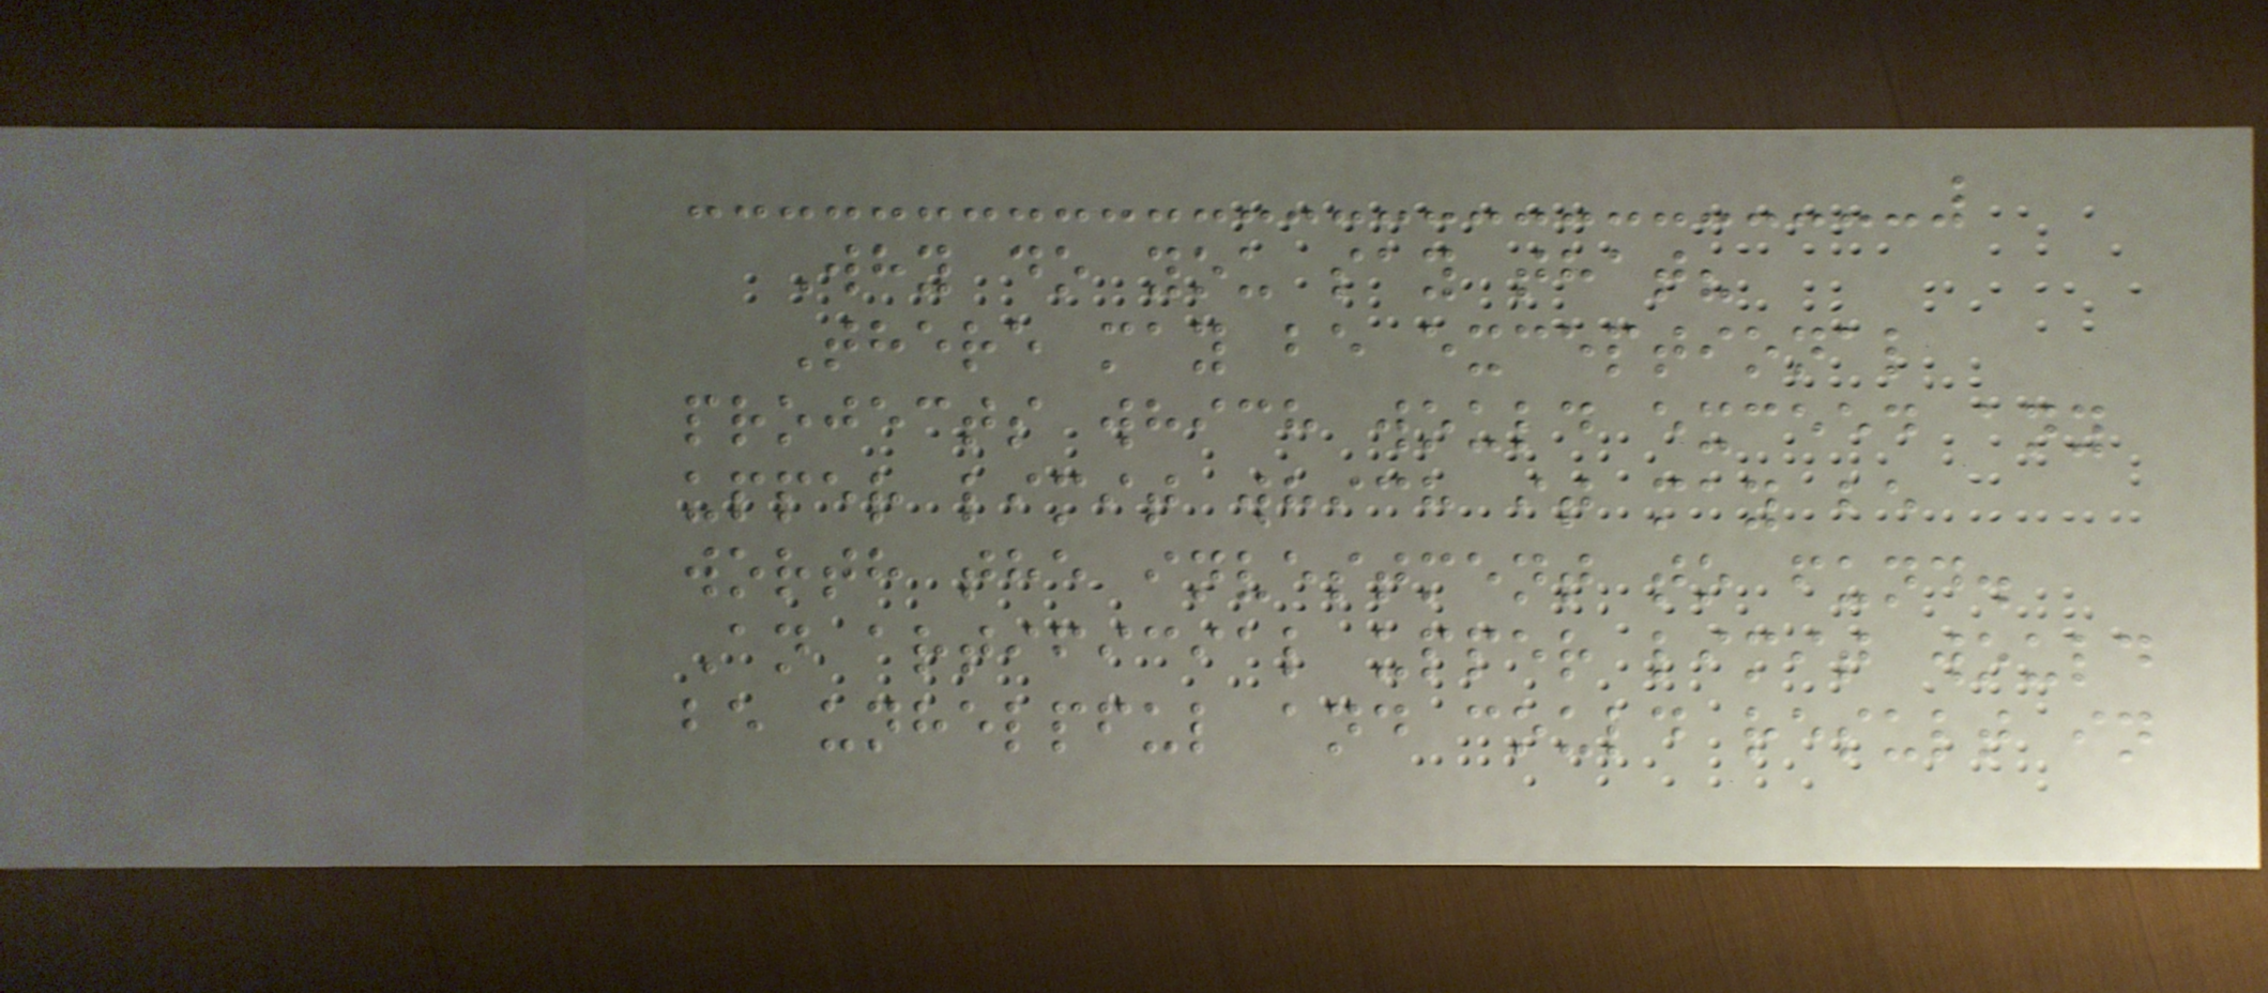Why do you say that?
There may be exceptional
projects which would exceed any
upper limit which it may be
worth the investment to fund.
An artificial upper limit would
be unhelpful and could result in
